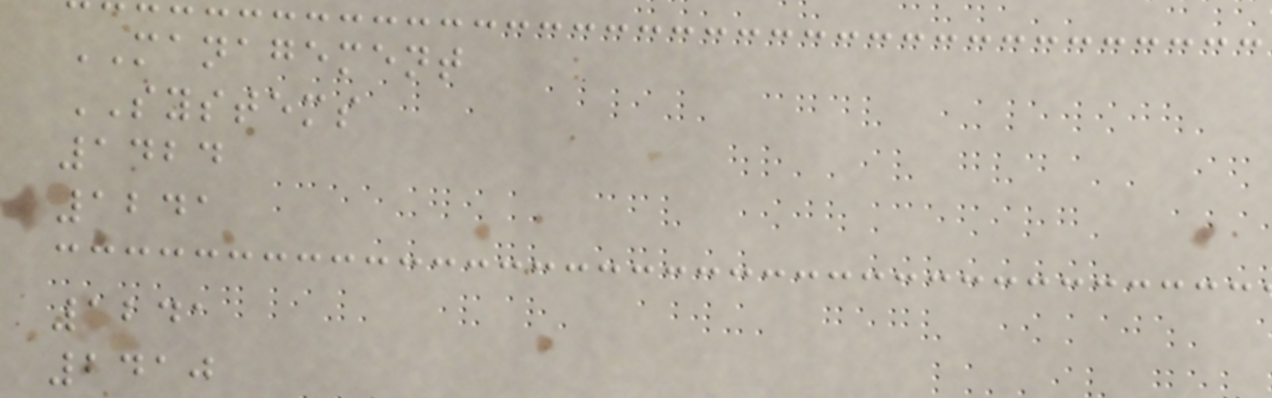MANAGEMENT
SYSTEMS
1424
1241
1241
2410
